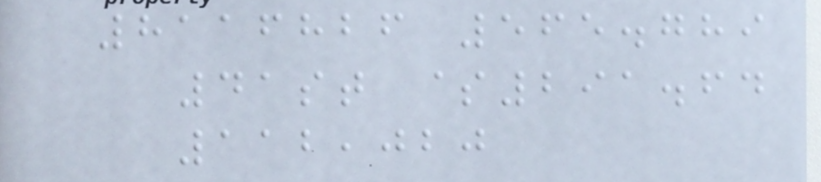8116826 565.789
41st $291.64
112,020
